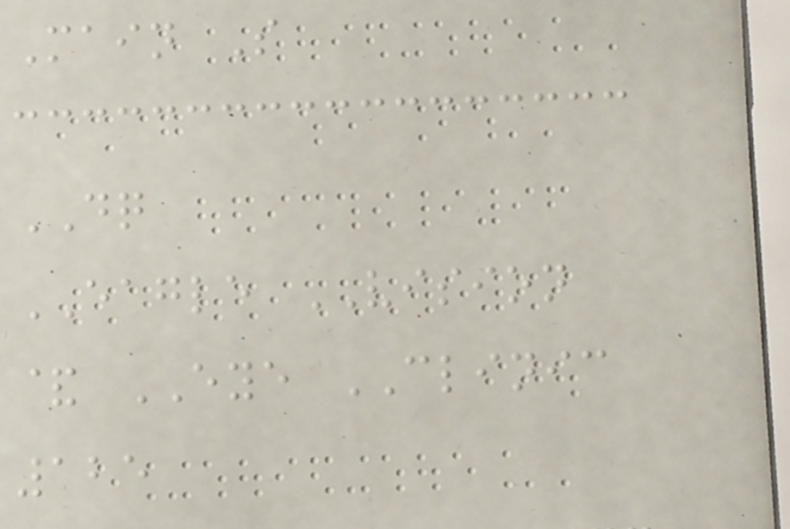Main S
DQ
EAGLE VISION
& EYE CLINIC
125
